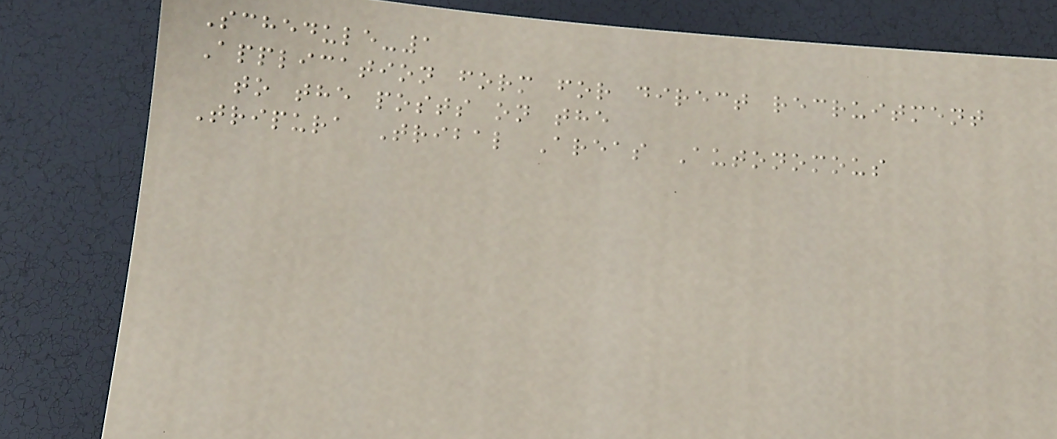Schedule-1
Application form for direct recruitment
to the posts on the
Tripura Tribal Areas Autonomous
